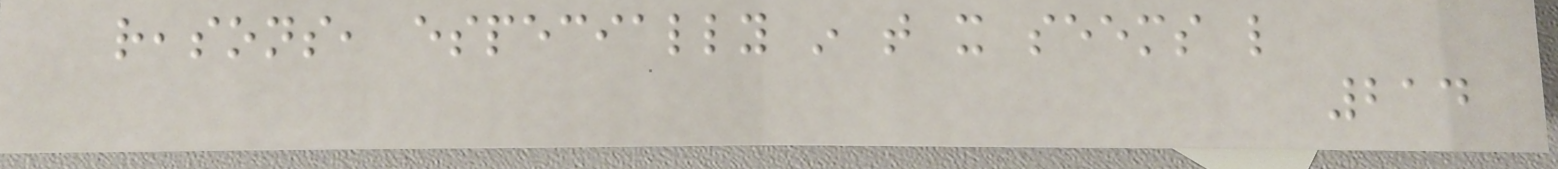reasons, especially in that it seems like
214
